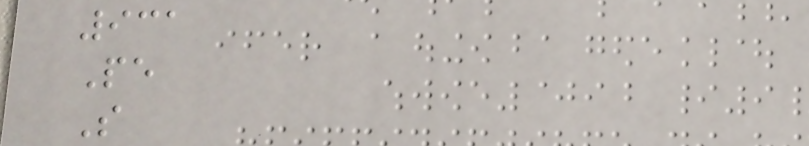931
Pe
S
